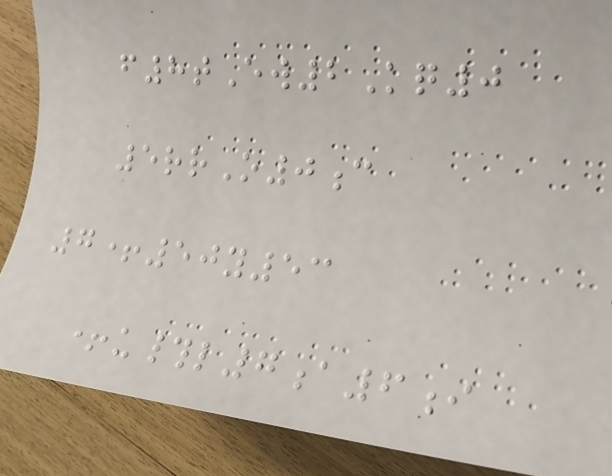f8tEw2Kq0
5rrO0c
7+50y53
+u#l7a6i
